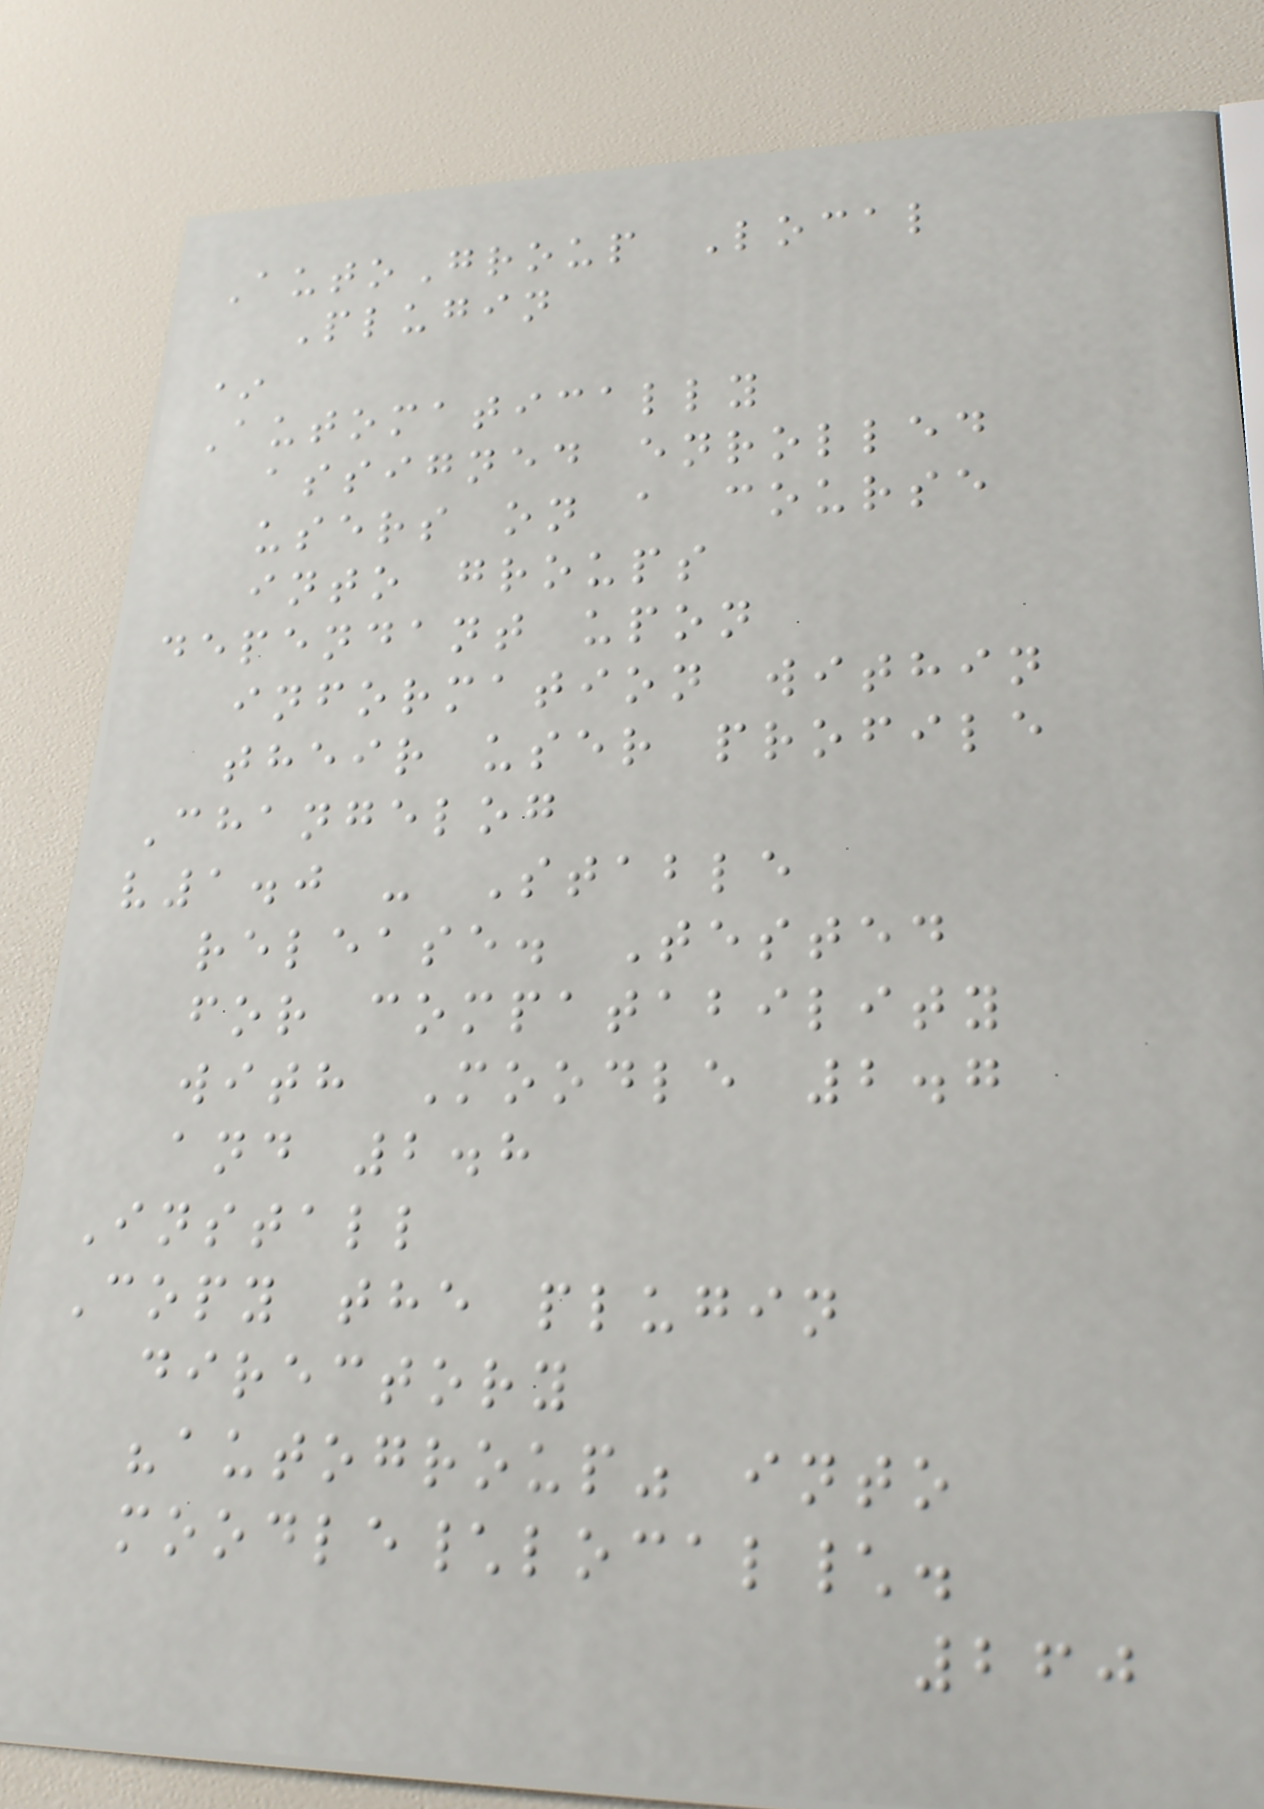AutoGroup Local
Plugin
*
Automatically
assigned enrolled
users on a course
into groups
dependant upon
information within
their user profile
Changelog
v1.0 - Stable
release. Tested
for compatability
with Moodle 2.7
and 2.8
Install
Copy the plugin
directory
"autogroup" into
moodle\local\.
260
